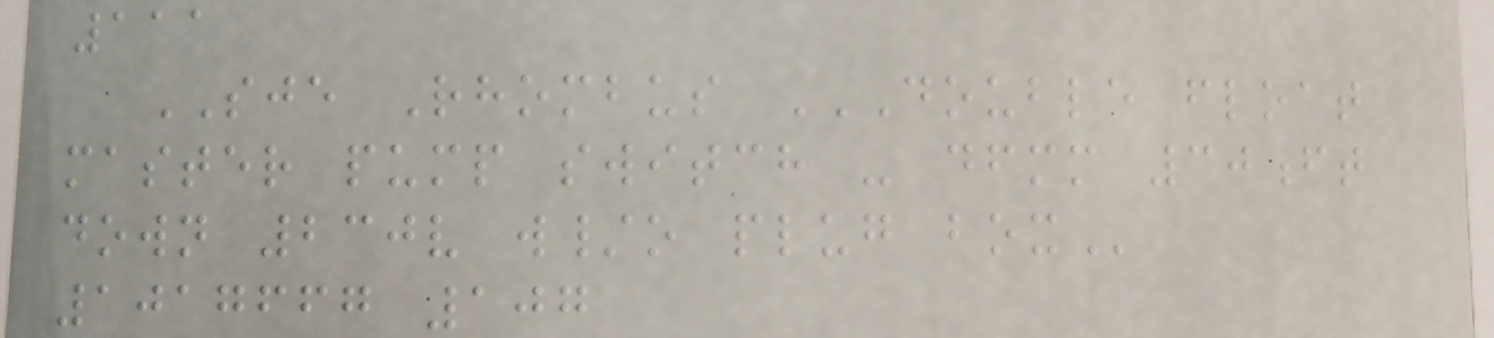111
SJE Rhombus DOUBLE FLOAT
MASTER PUMP SWITCH - DFMM 30FT
DOWN 230V W/O PLUG BOX
1017667 107
